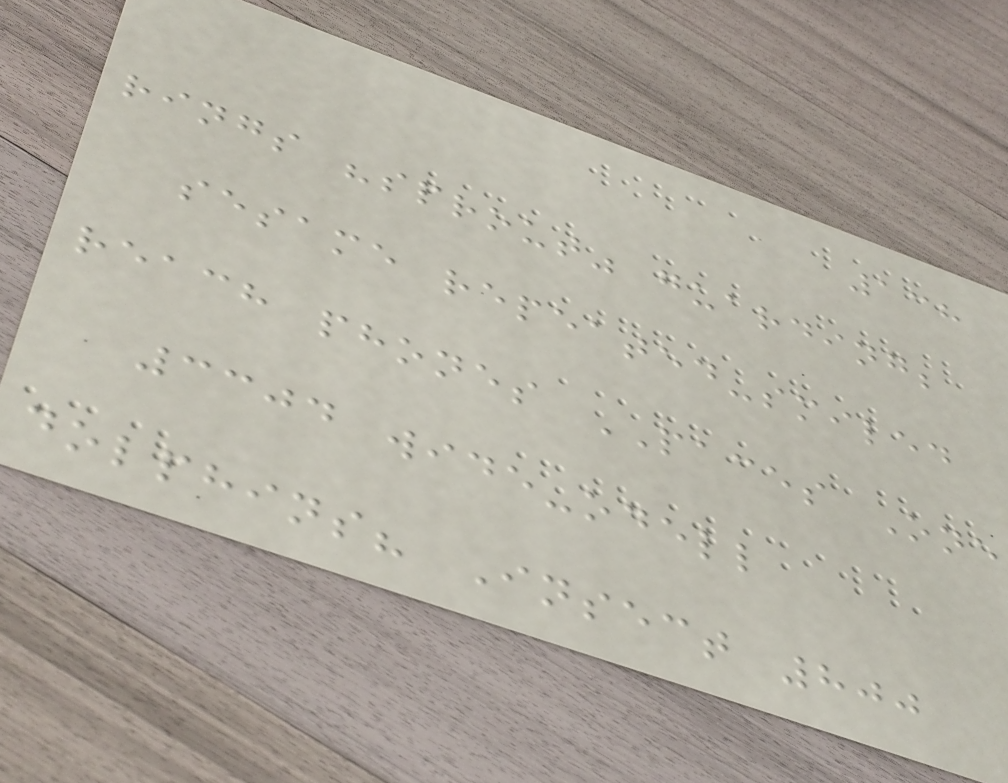138
rings "sprout" guarding;
sesame repeated-smiled
reach phones PACES One
3304 wide-odell
dolphins? Insect 800
